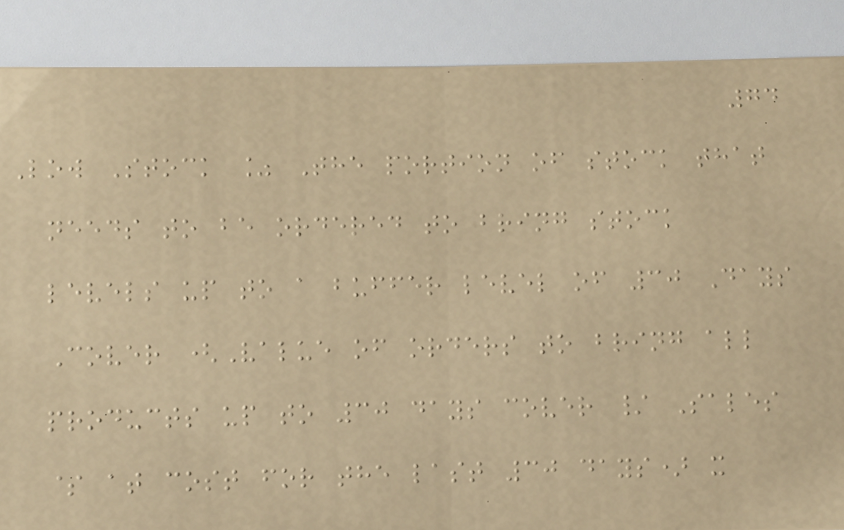74
Low Stock % The portion of stock that
needs to be ordered to bring stock
levels up to a buffer level of 30 Days
Cover (Value of orders to bring all
products up to 30 days cover / Sales
$ at cost for the last 30 days) x
